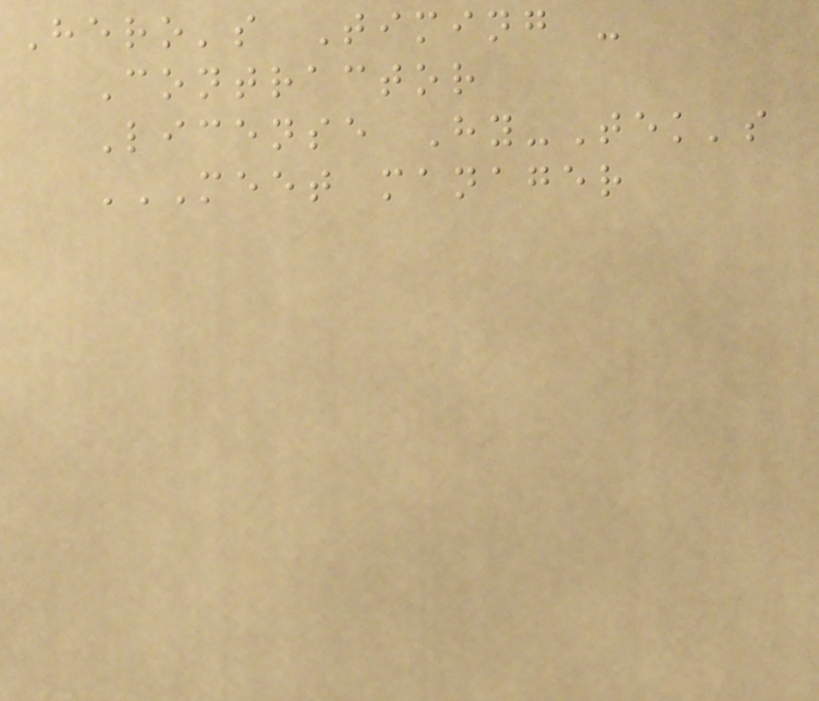Hero's Timing -
Contractor
License Hy-Tek's
MEET MANAGER
